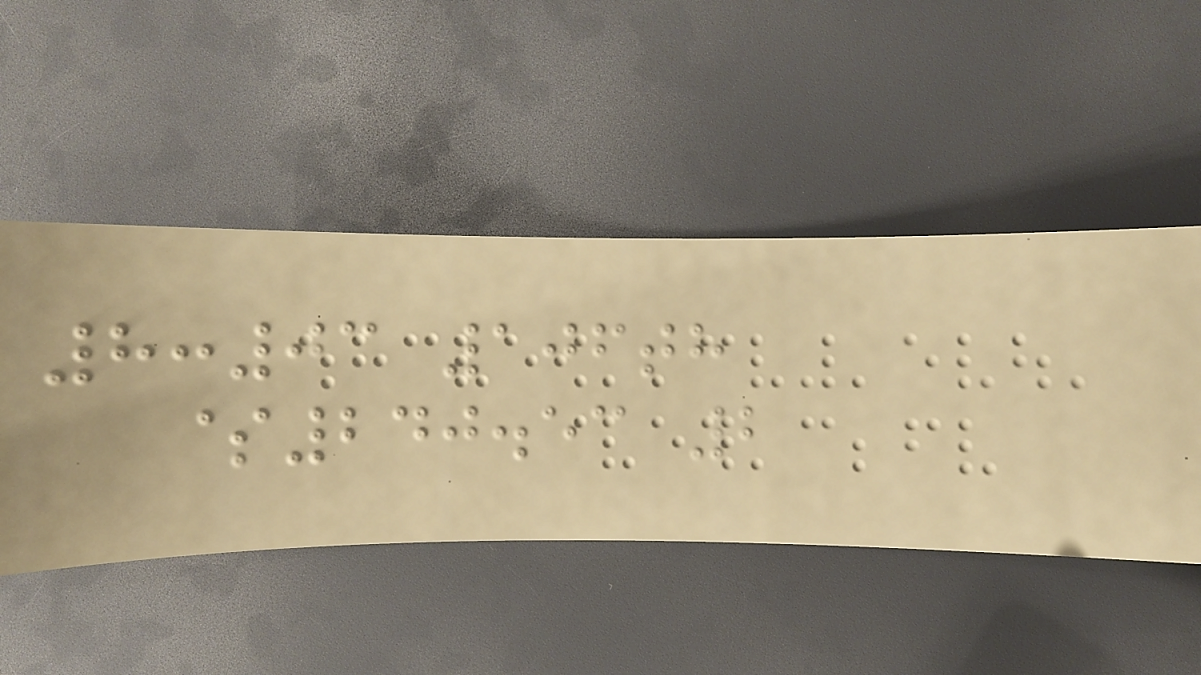8:03 106th
$240.53 2
